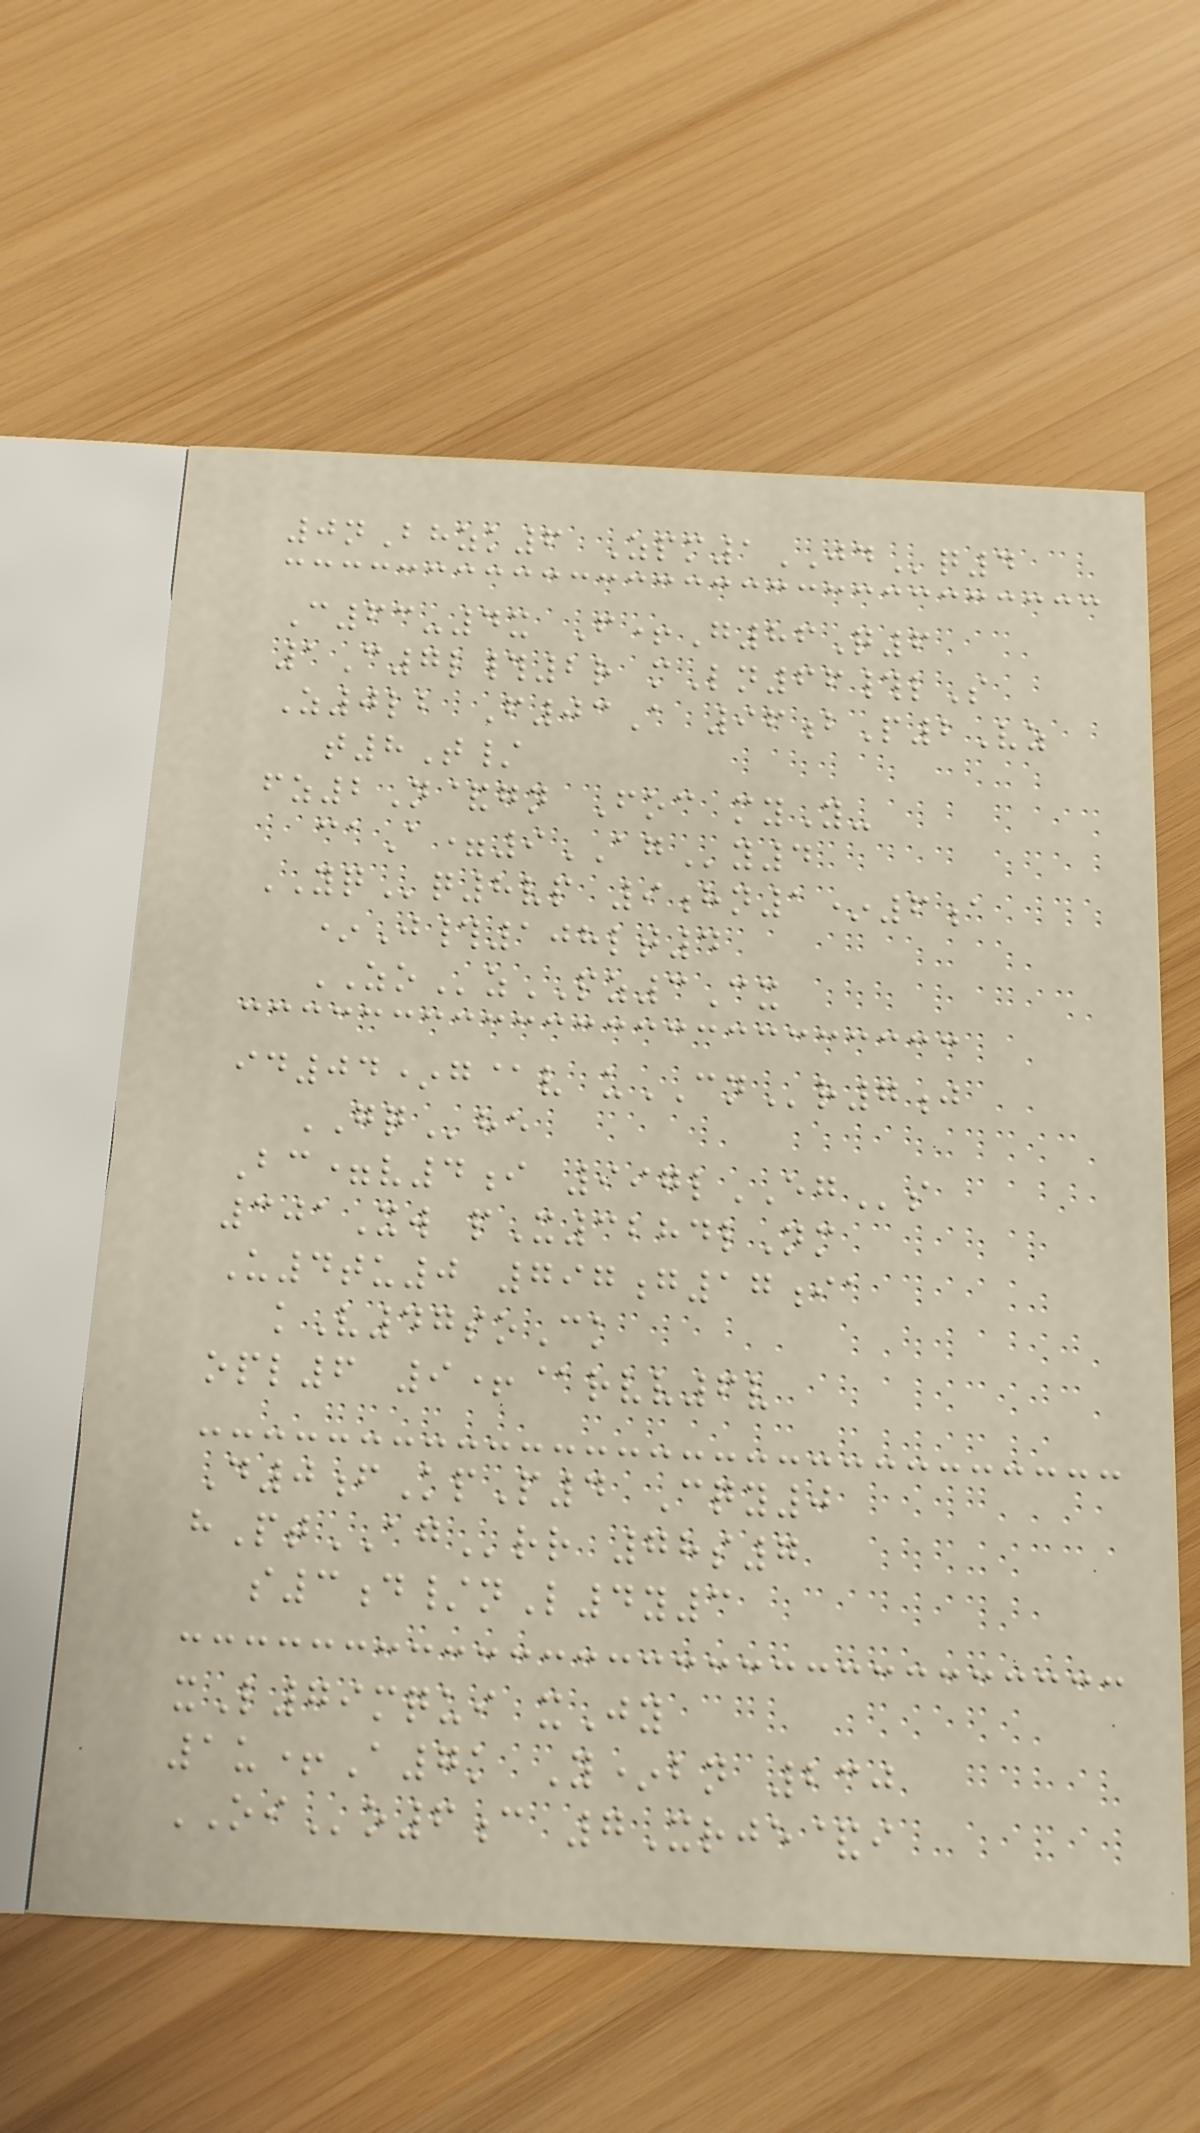0nBhzk6 Zpm1JDq4
C63-4x F+G86Q6
1C7l#2r mLn66#lS
Z0lb F03A 96bP2Vz
t8T/
fz2N&gn Foc myY-
caA=9AGy4
YQq8vp 9hn1*6a
*J#108lt4
ZOzPZ3Cx
id04*g@v uCNr7j
GQhe
Bc=v4i 997lEGs
301Xw pX3284lNm
U4tu0 797g17ia
kV47soCk
opl6 9+@rvv6v
D0fKpP4 Cqy0
hPtAGrr 78s7
s3d/nL4y3
xL79mqui xJy
1u+A7k Y*bn 230
OIo6c 7Xrje&i
